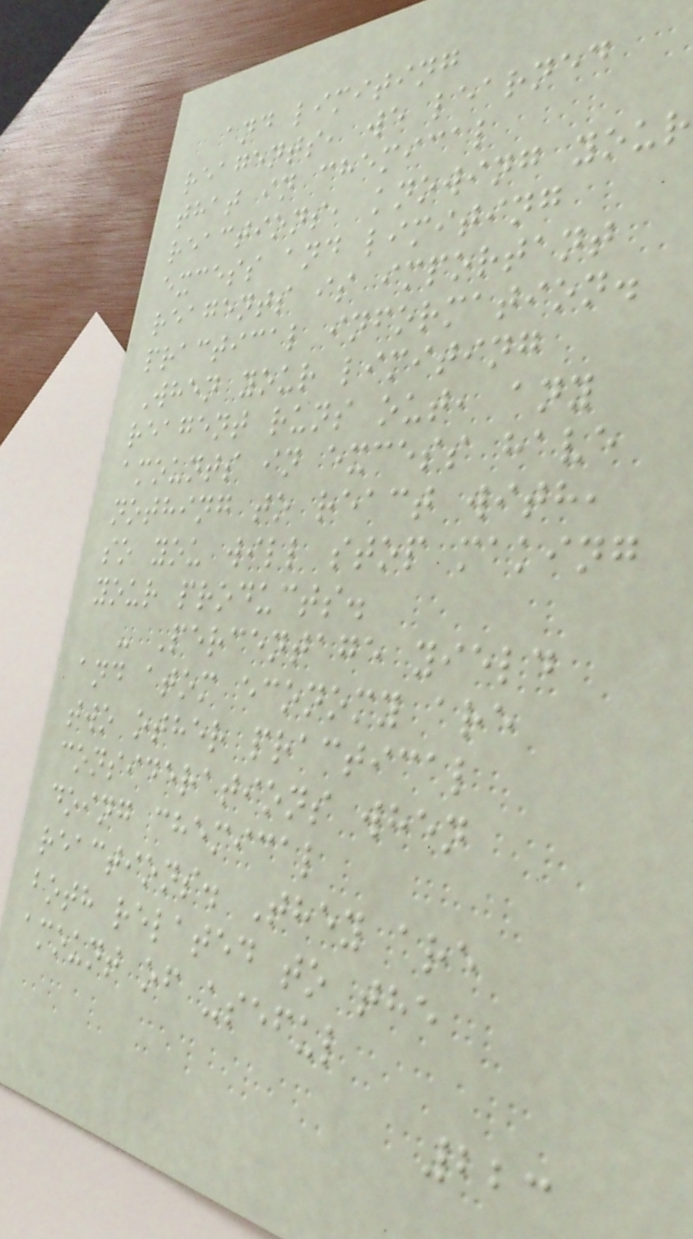and limiting
reagents, we learned
that in chemical
reactions, knowing your
excess and limiting
reagents is important
practical information.
When your limiting
reagent runs out, any
amounts in excess have
nothing to react with,
so you will stop making
your products.
- Percentage yield
and atom economy are
two other practical
considerations when
doing chemical
reactions. They are
both related to the
amount of useful
223
